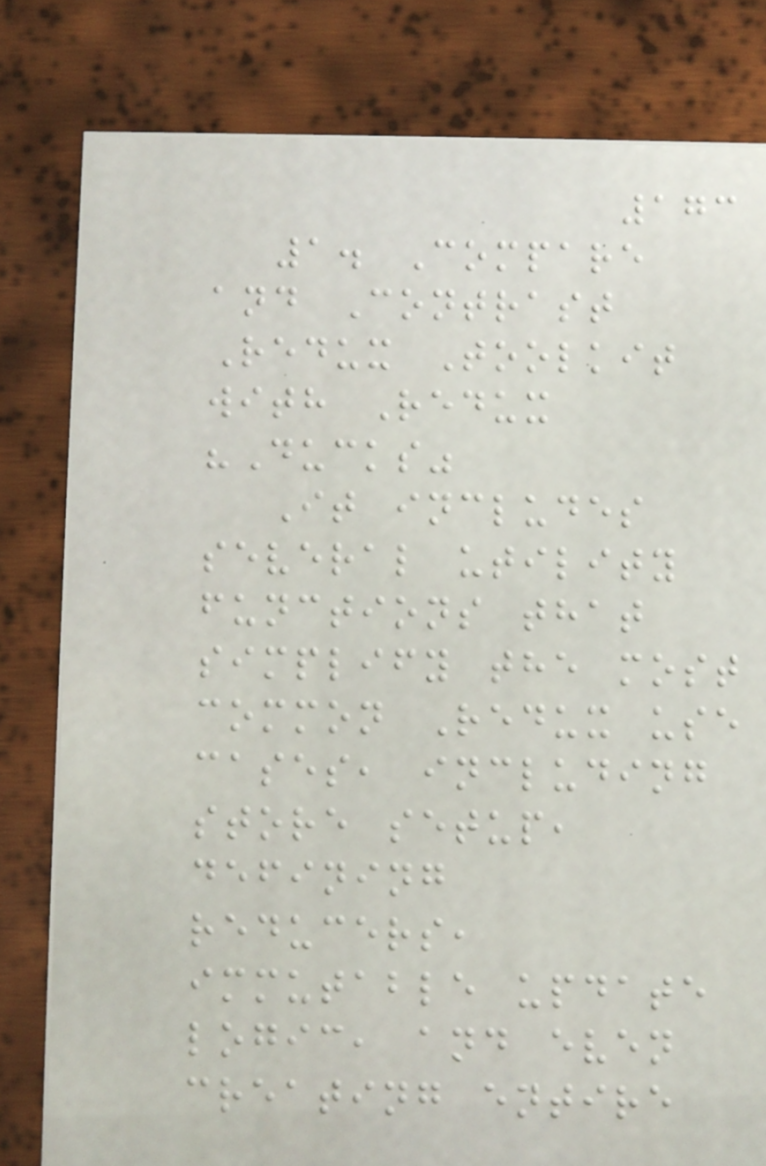173
1. Compare
and Contrast
Redux Toolkit
with Redux
"Ducks"
It includes
several utility
functions that
simplify the most
common Redux use
cases, including
store setup,
defining
reducers,
immutable update
logic, and even
creating entire
